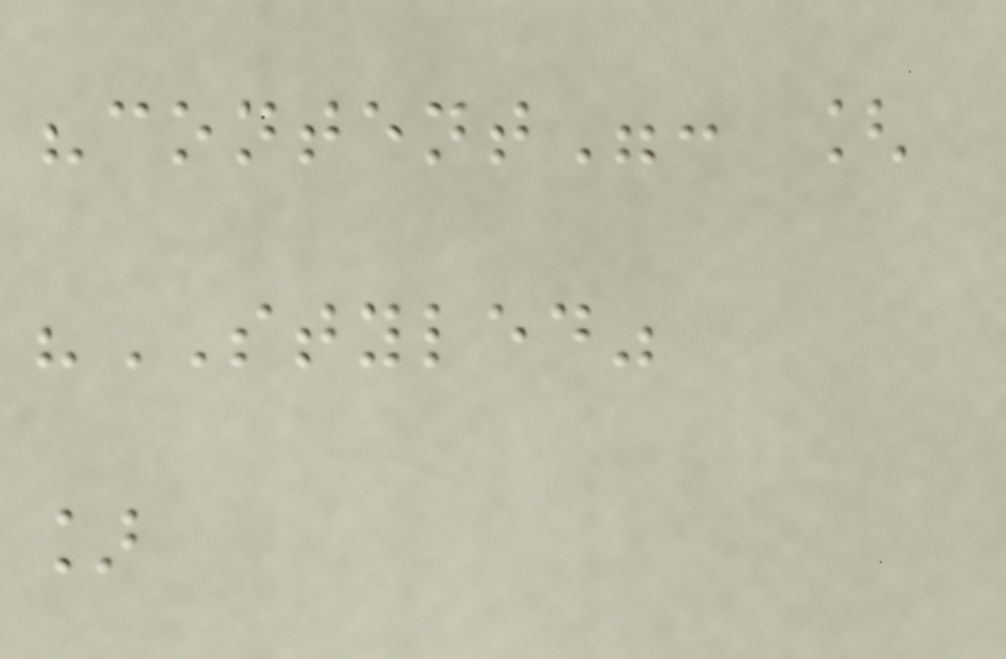"content": [
"STYLED"
]
